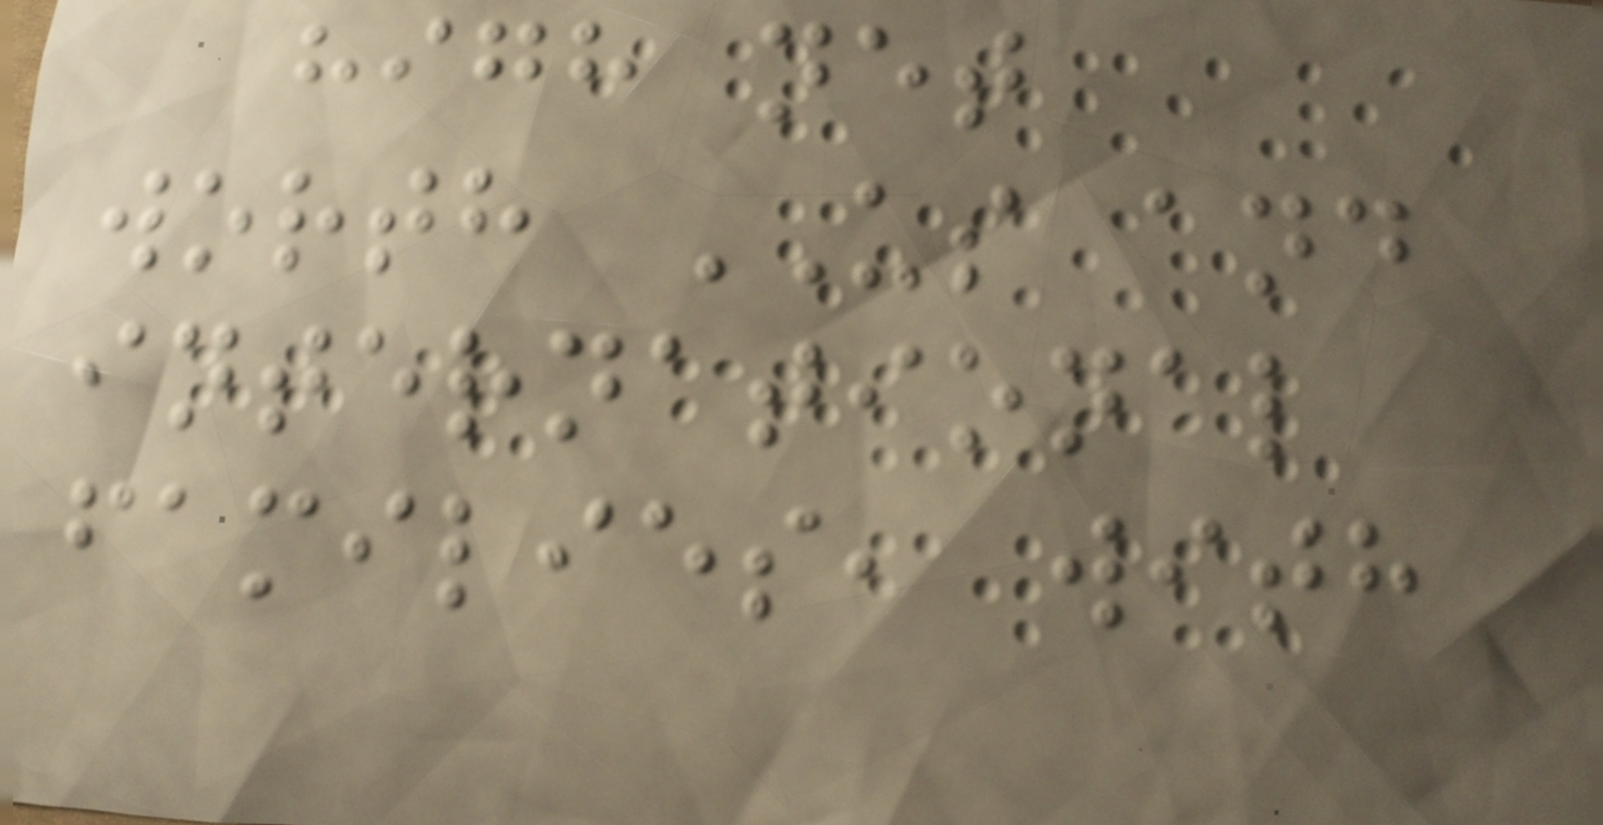high net
worth US and
international
families, with
